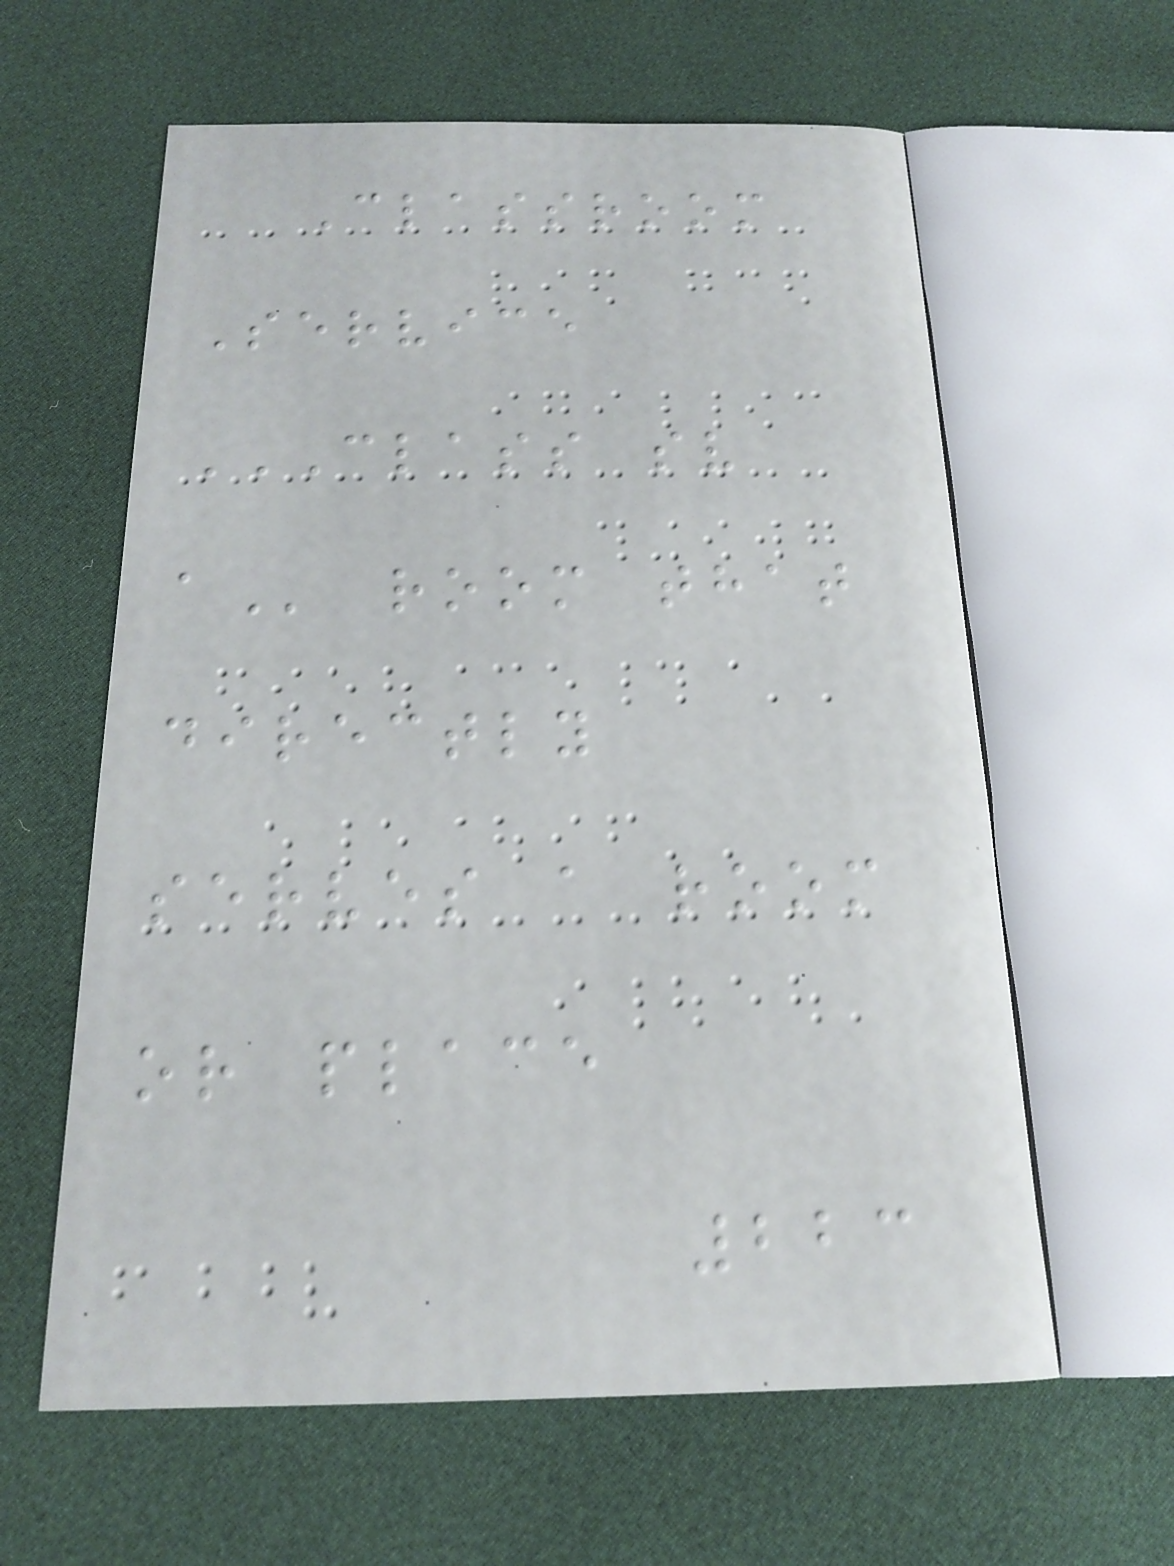Classroom
Service
CLASS SV
A room that
directly
serves a room
or place
223
